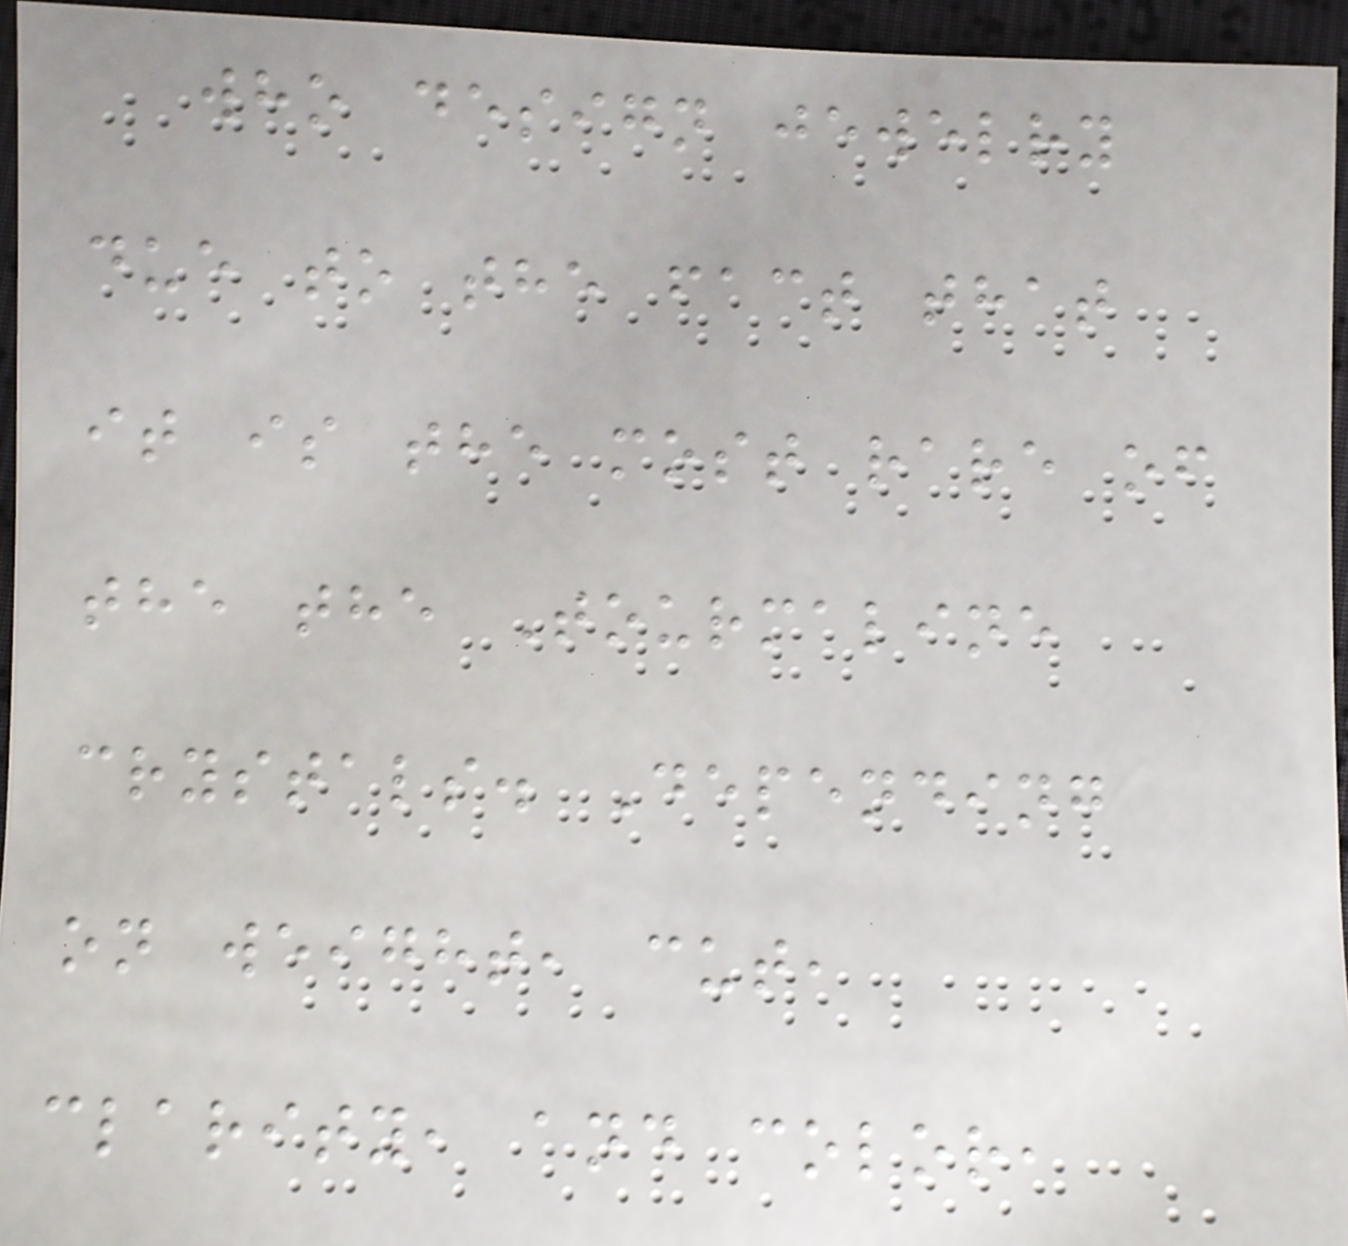who design jewelry
due to the fact that
it is the most rare of
the the Tourmaline
crystals. Depending
on weight, cut,
clarity, and color,
